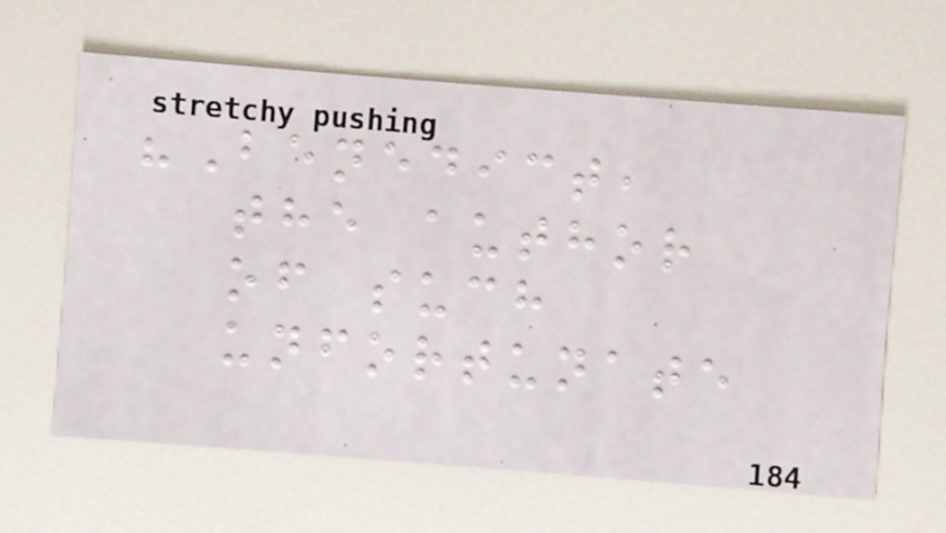"Benedict,
the author
of such
unfortunate
